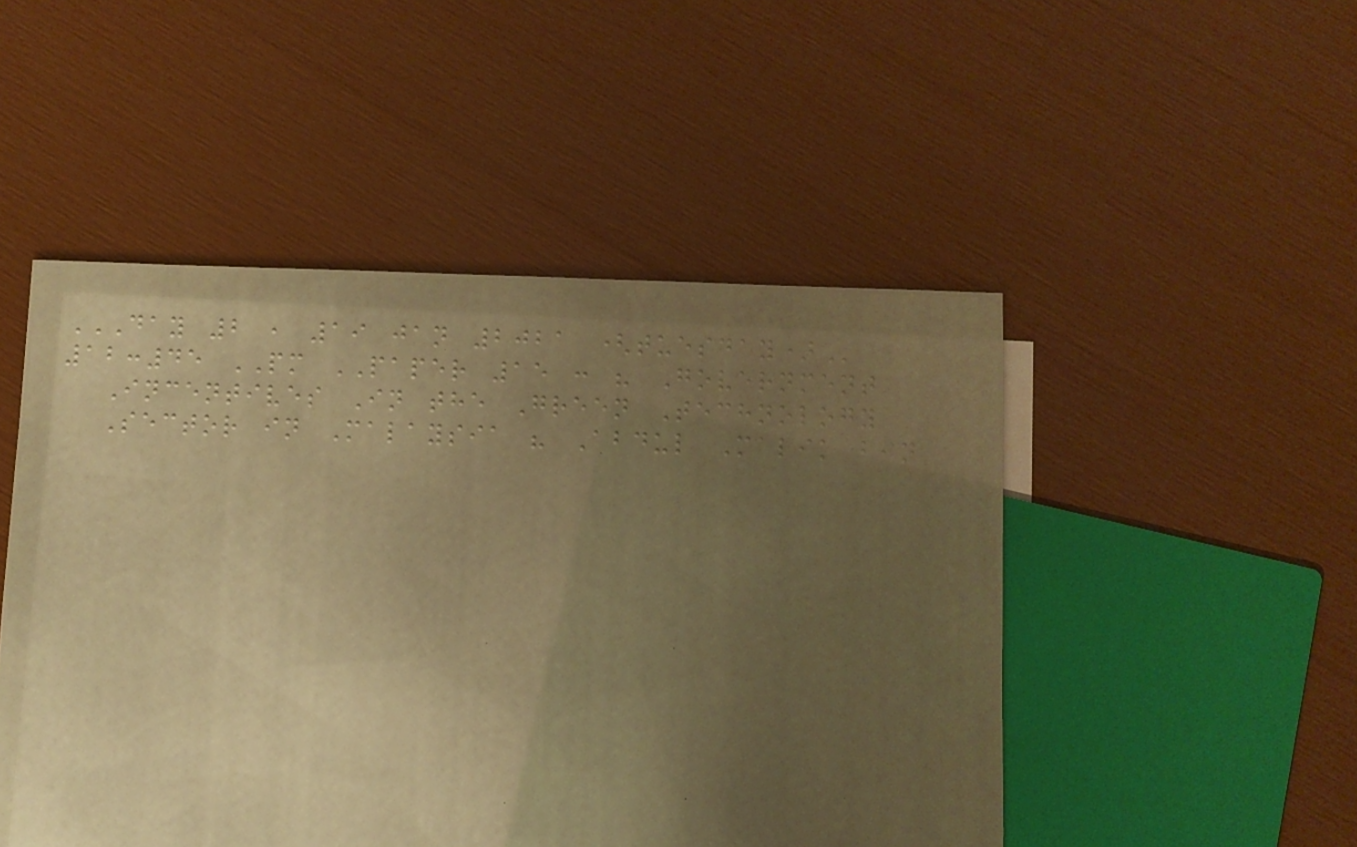DAY 2 , 19 JAN 2021 (TUESDAY)
12:45 PM PAPER 15 : " Government
Incentives In the Green Technology
Sector in Malaysia " Abdul Malik bin
